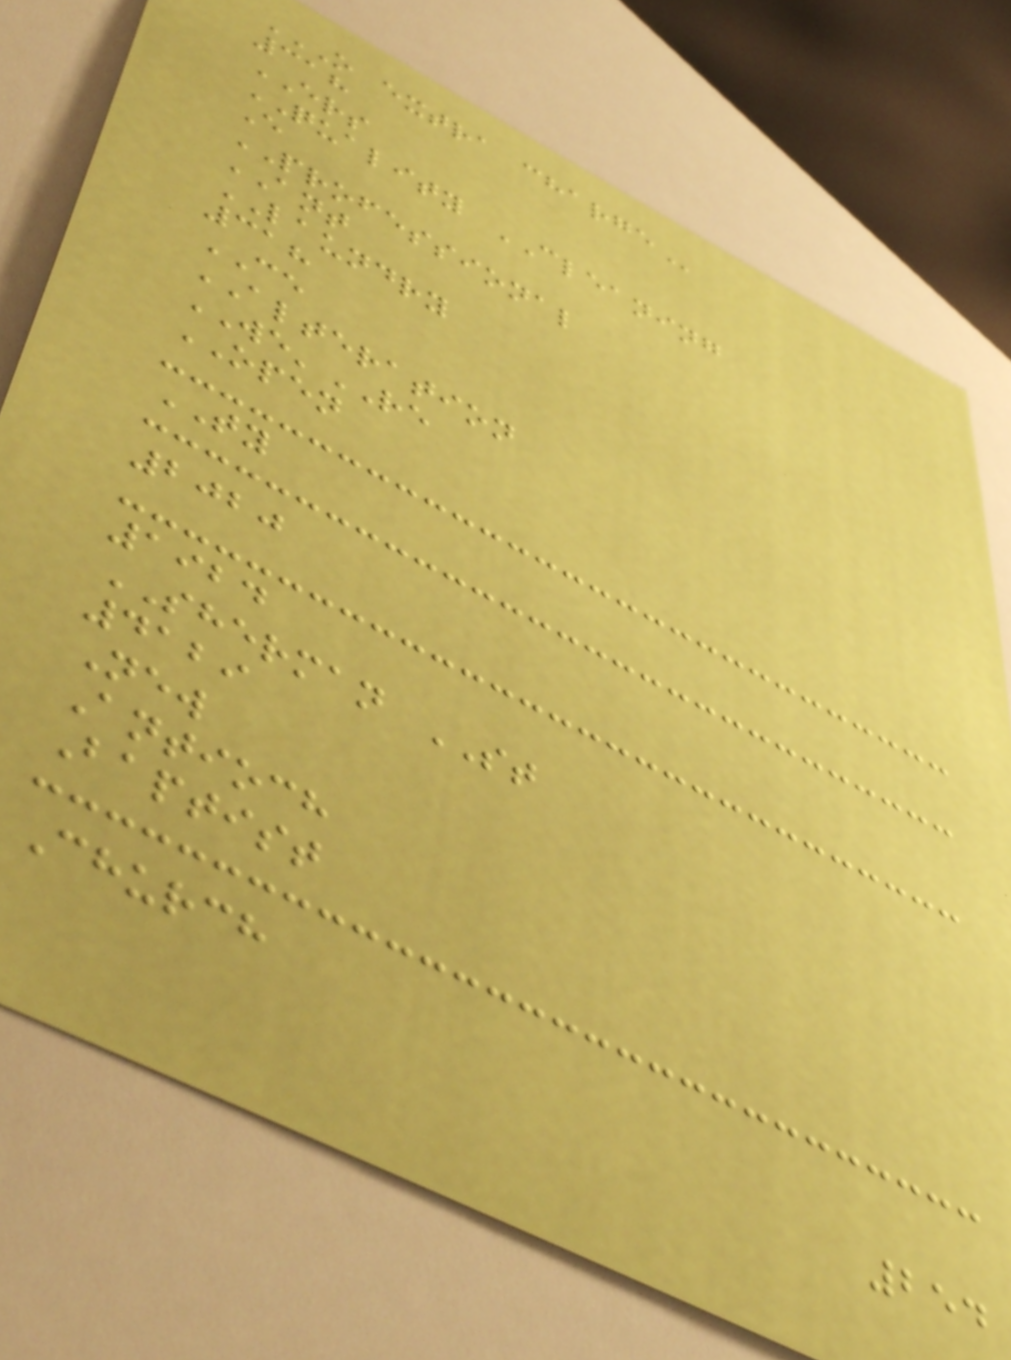O EXTRA CHARGE
318
ERS
QUALITY CLEANING
E
PROFESSIONAL
ANT
LAUNDRY
318
CE
ALTERATION
WE'RE
OPEN
TY
2020
1924
SHERMAN ST
4129
New
Antioch
Baptist
Church
254
